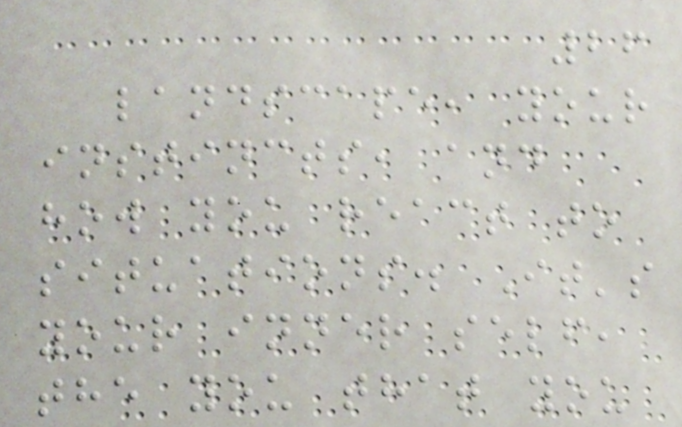26
landscape, your
instincts, and
how you react to
situations. It's
your inner self,
the you that you
